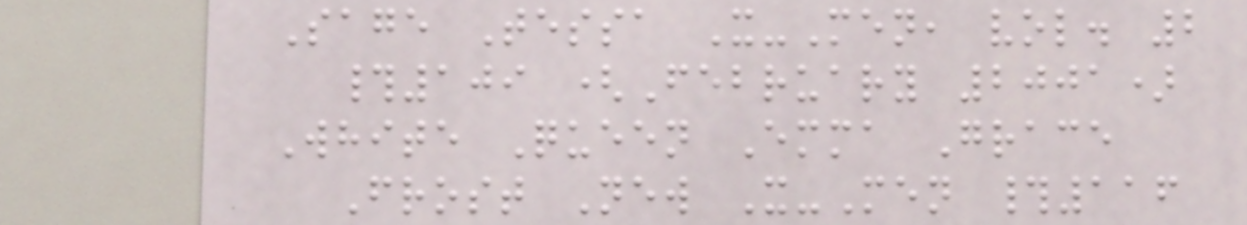Sage Tessa X-Men, vol. 2
#109 (February 2001)
White Queen Emma Grace
Frost New X-Men #116
